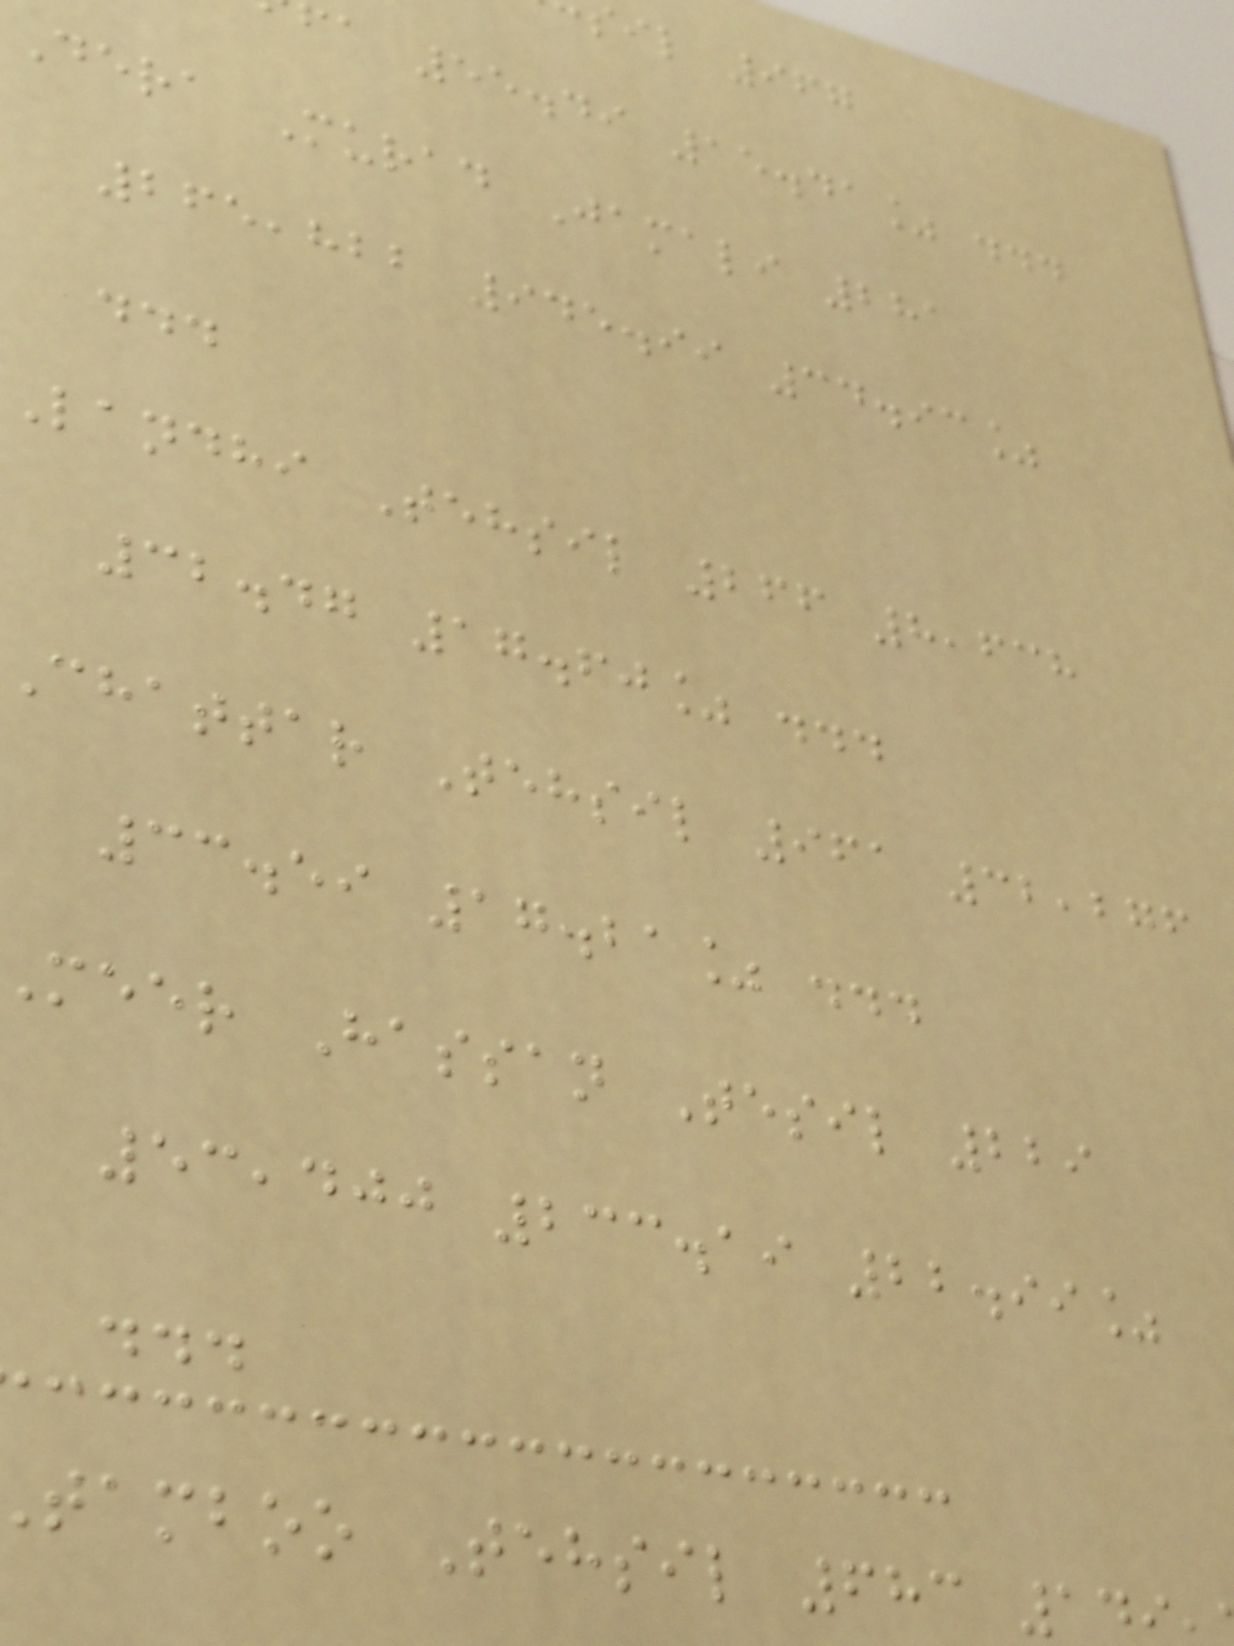sil 967
fa 55.49 15.41% ...
Dera Murad Jamali 281
265,822 945.99 34.93%
...
Landhi Tehsil 266 8,638
32.47 17.60% ...
chattar Tehsil 961 32,276
33.59 17.21% ...
meer Hassan Tesil 229
53,400 233.19 22.99%
...
tamboo Tehsil 683 14
